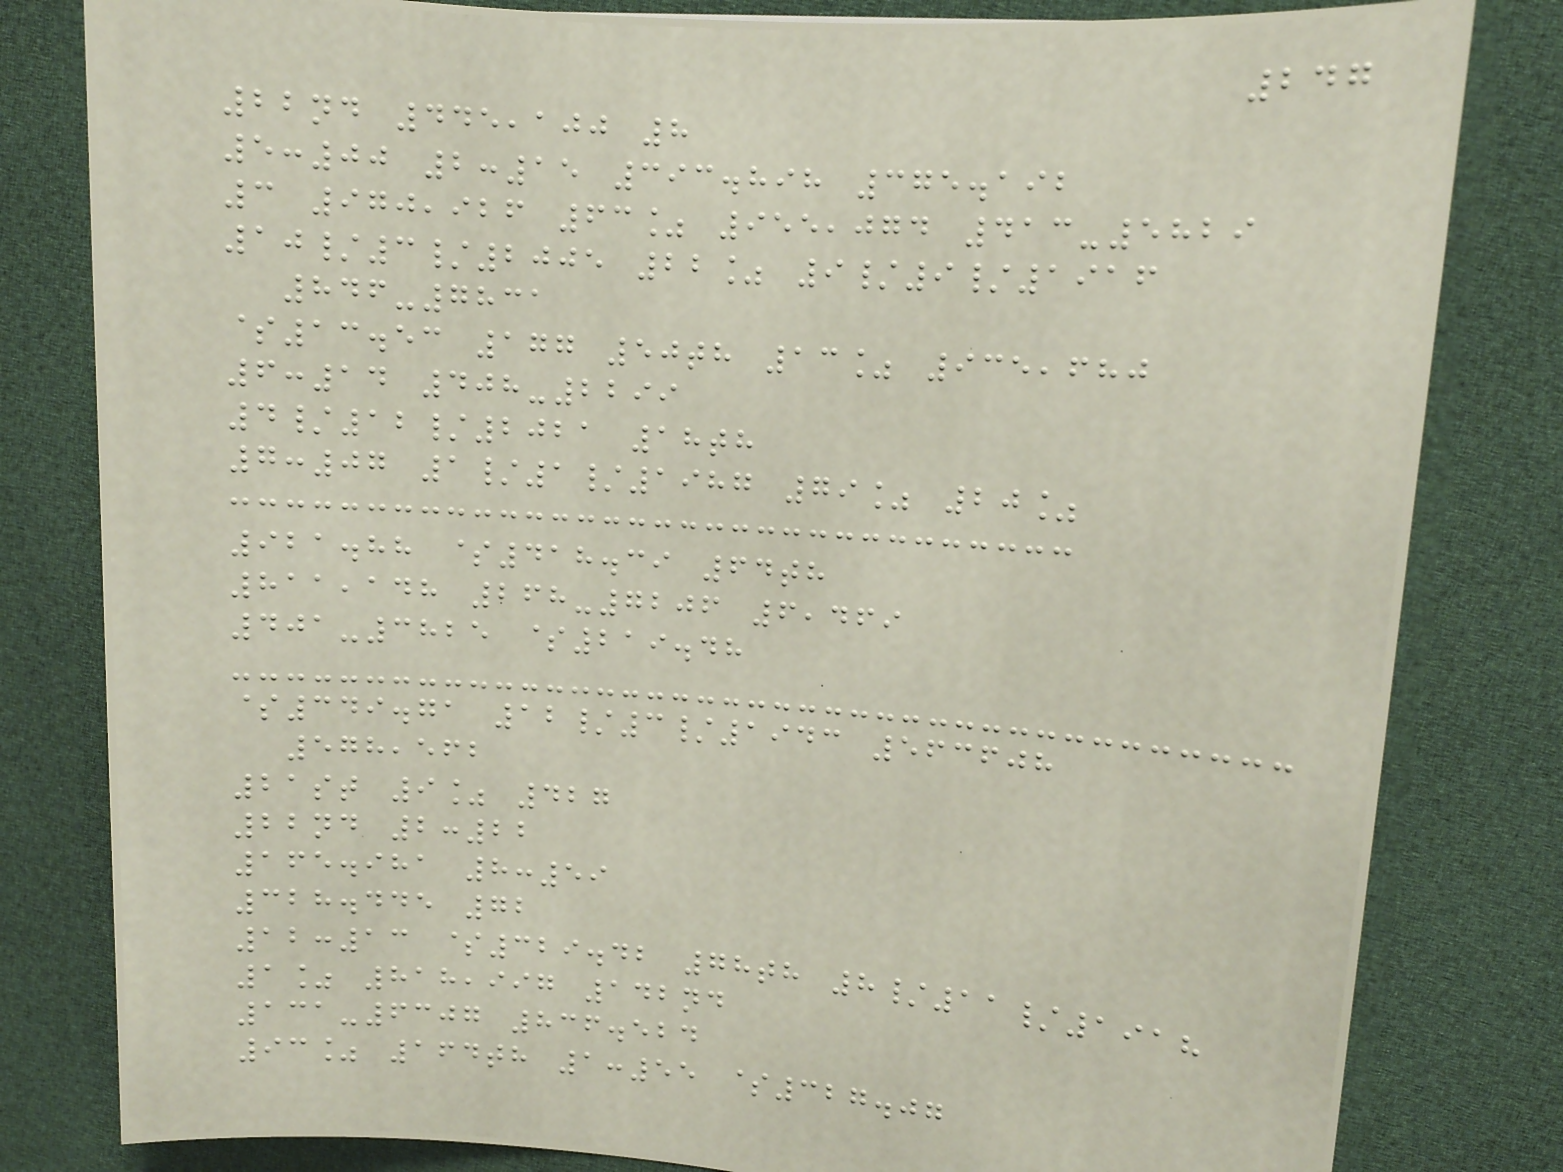247
22nd 445,100 8
5:00 2:15 393.898 375.192
3 970,926 63% 955,074 413-5829
10/3/2005 22% 9/9/1916
846-7831
$13.53 177 50th 13% 935,680
6:14 408-2299
4/12/2021 18th
7:07 1/1/1987 79% 20%
921.88 $418.39 64th
811,148 268-7206 6,469
401-3825 $219.48
$349.71 12/3/1943 563608
578,562
21st 9% 427
22nd 2:22
165.981 8:59
328.445 72
12:13 $329.42 78th 8/11/1918
1% 818,997 142nd
131-6307 836.524
93% 164th 1:55 $327.07
